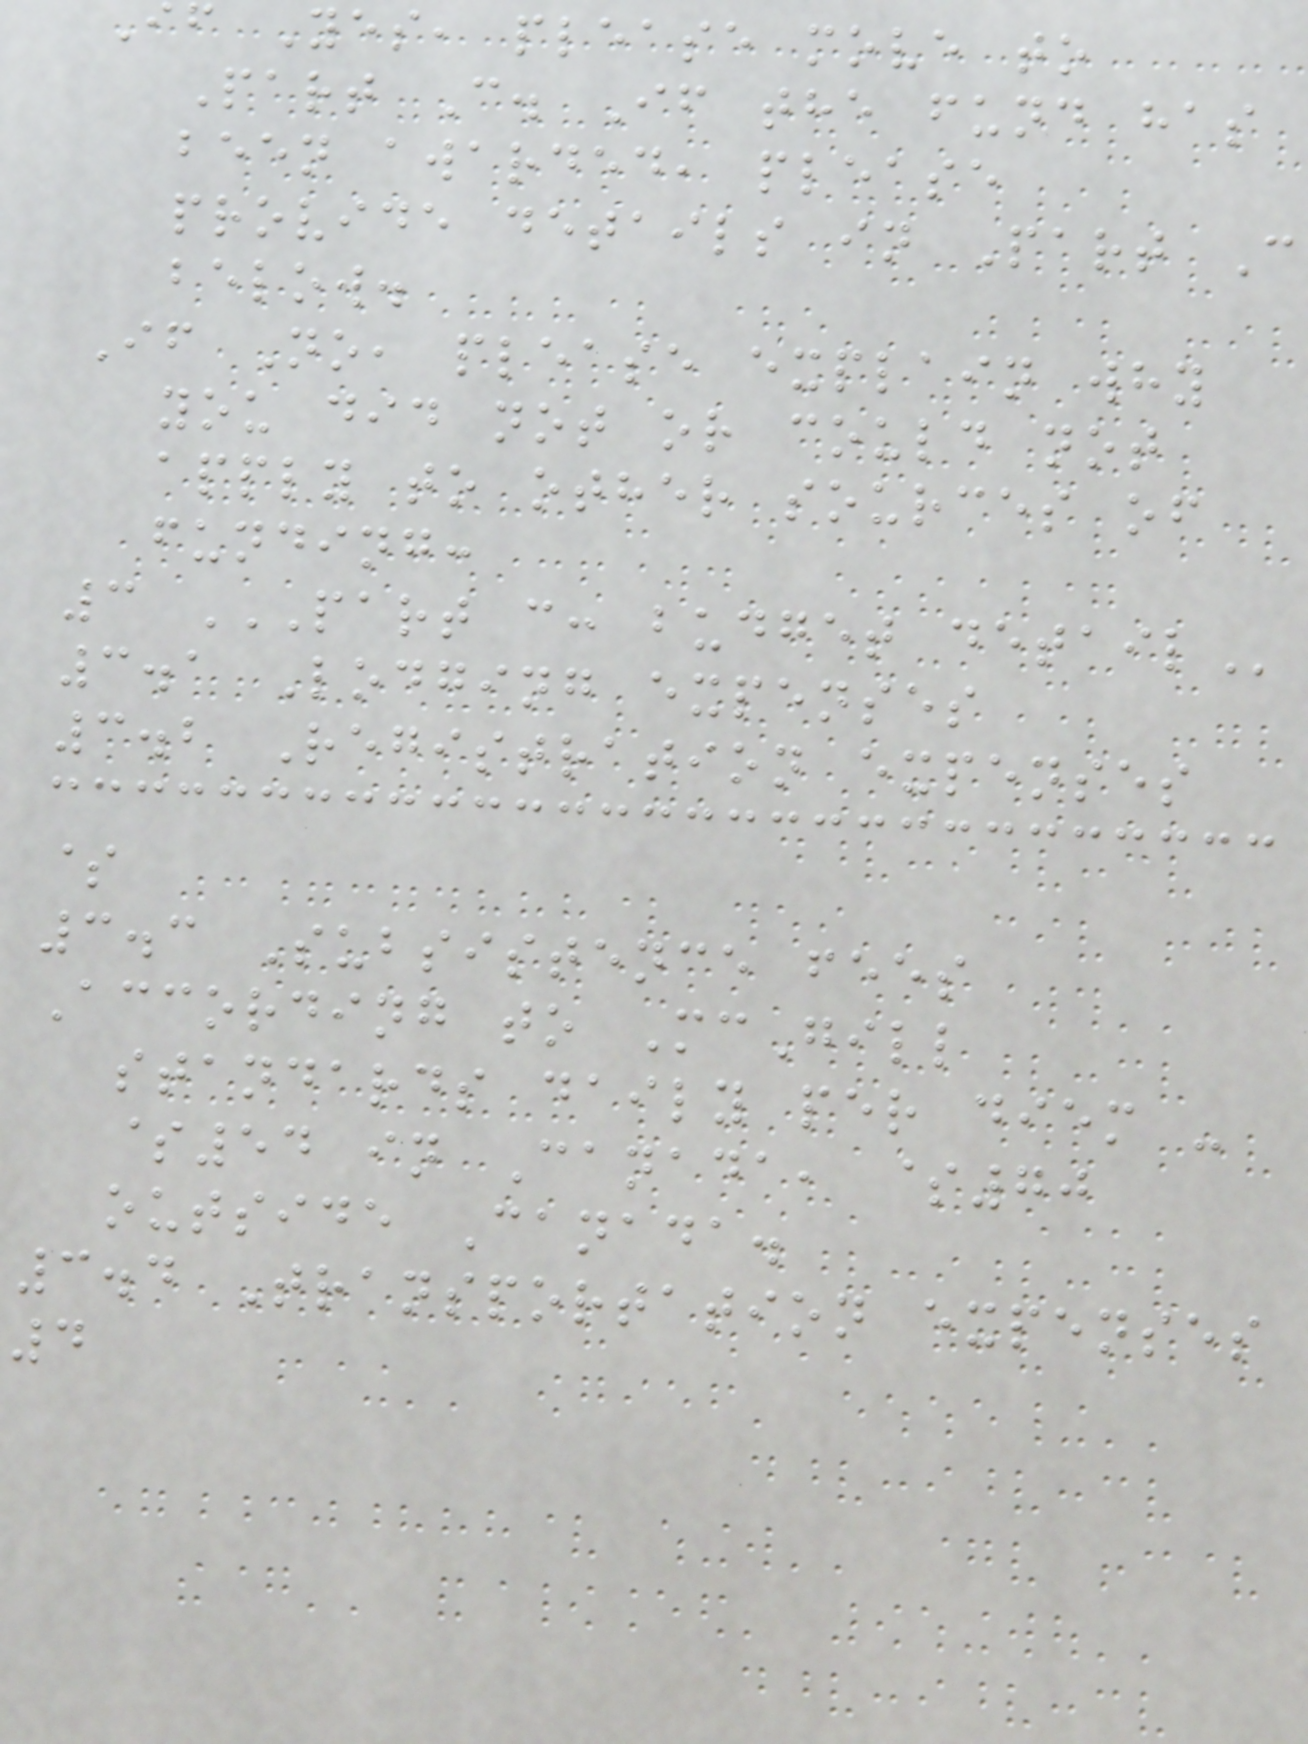f Yes, please move to
Part C. If the fund has
been awarded, please
provide details in Part C
below.
If No, please explain why
you did not or could not
apply to other sources of
funding:
3 PART C: BUDGET DETAIL
3.1 Lodging expenses
3.2 Registration expenses
$
3.3 Subsistence fees
According to McGill
standards daily per diem -
$54 in Canada, $70
outside Canada.
3.4 Transportation expenses
4
